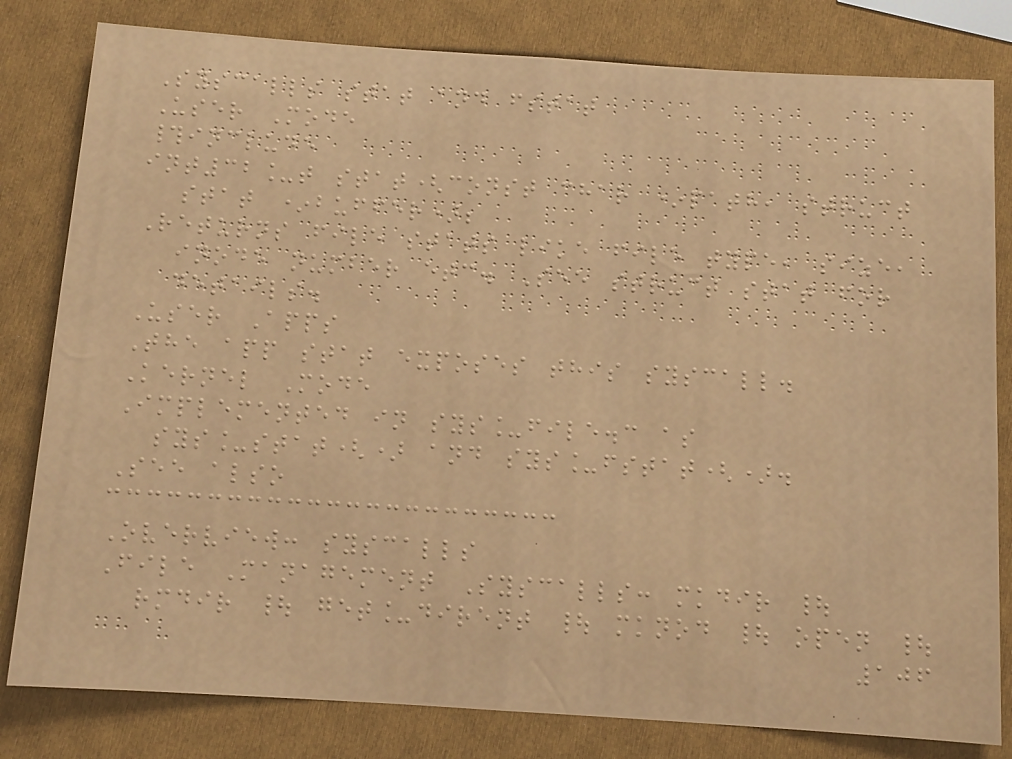Syscalls stat and fstat
User Mode
#include
int32_t stat(const char *path, struct
stat *buffer);
Returns file stats like file type, size,
inode number etc. See struct stat for
details.
User Apps
The app stat exposes this syscall.
Kernel Mode
Implemented in sys_file.c as
sys_stat() and sys_fstat().
See also
Overview: syscalls
File Management Syscalls: mkdir |
rmdir | get_dirent | mknod | open |
106
